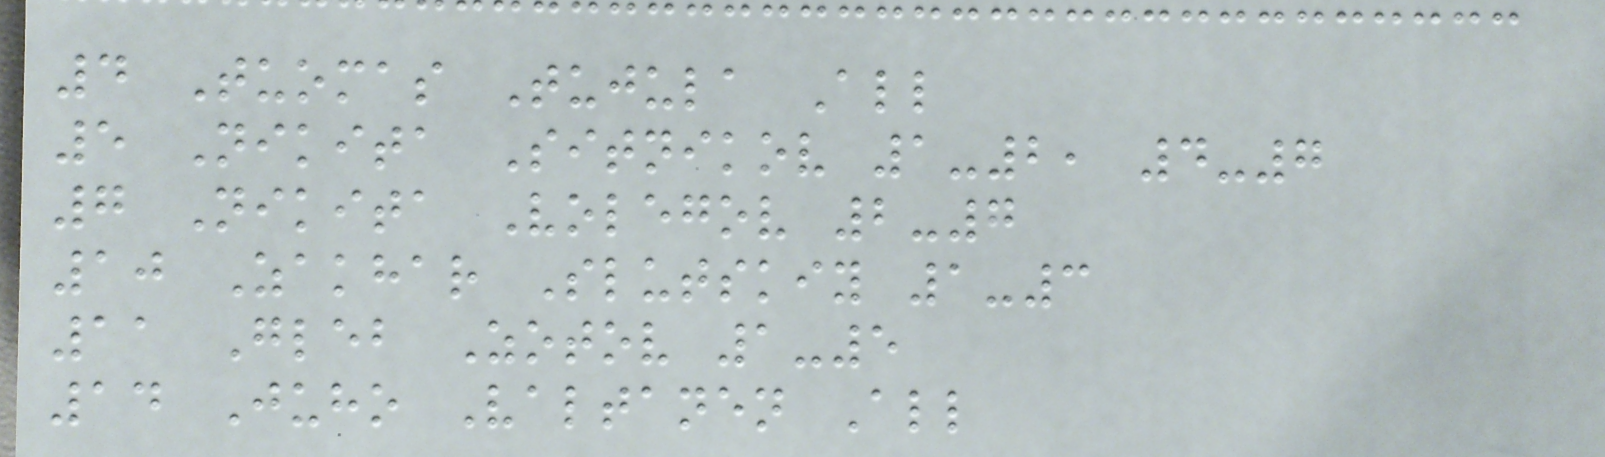4 Tuomas Tujula All
5 Nikita Sitnikov 1-2, 4-7
7 Nikita Volegov 2-7
10 Zakhar Slutskiy 1-3
11 Gleb Zotov 1-5
14 Juho Valtanen All
